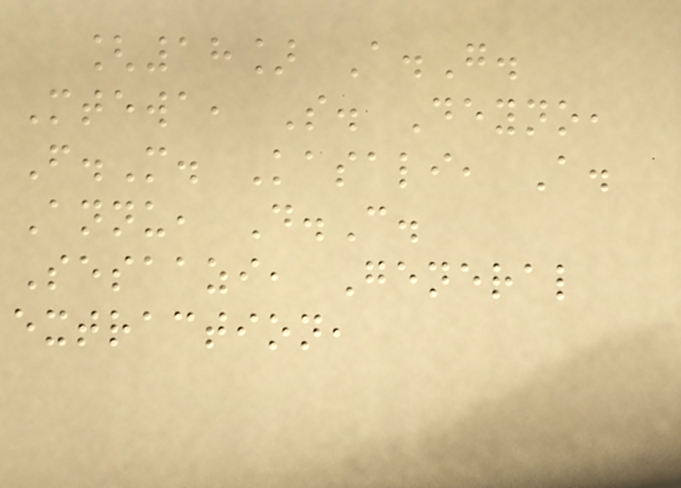[18] A.G.
Mtewa, S. Deyno,
F.M. Kasali, A.
Annu, D.C.
Sesaazi, General
extraction,
